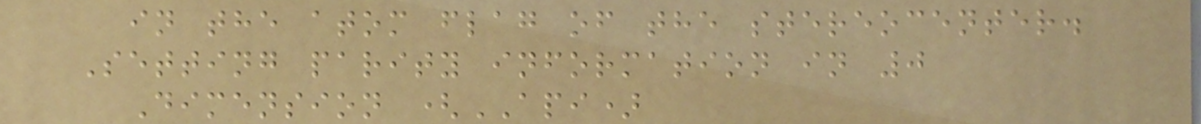in the atom flag of the stereocenter.
Setting parity information in 0
Dimension (API)
